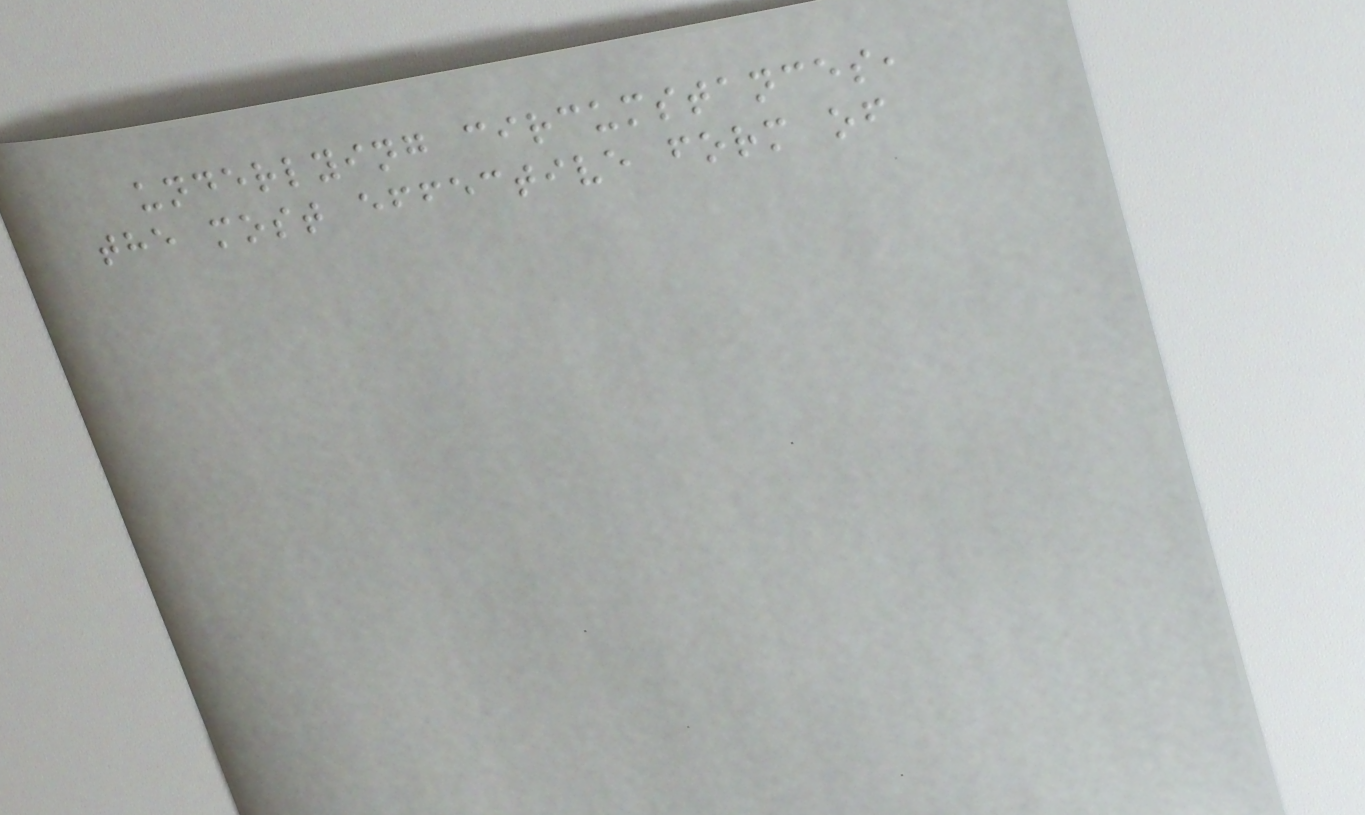underlying circumstances,
the most effective form of
